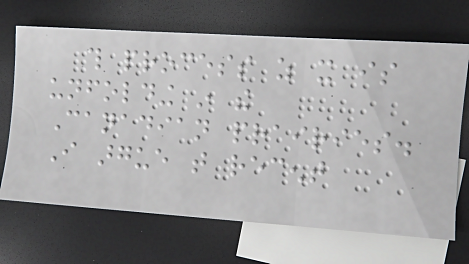this process as it is
unfolding in the
Canadian prairies.
I argue that recent
